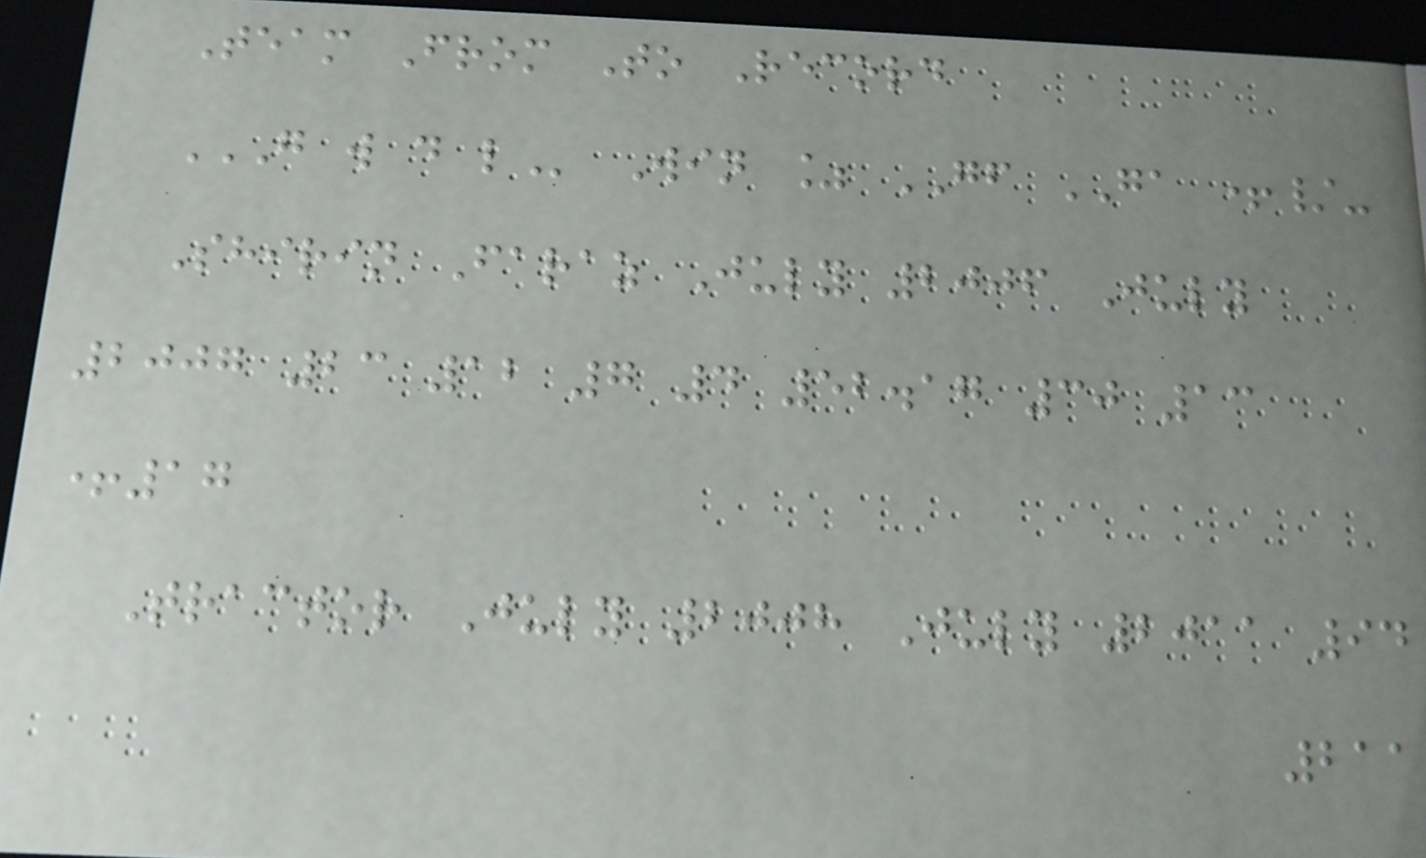Team From To Record
G W D L Win % GF GA +/-
Shirin Faraz July 2006 July
2007 23 12 7 4 52.17 30 13
+17
Tractor July 2008 July 2011 94
211
